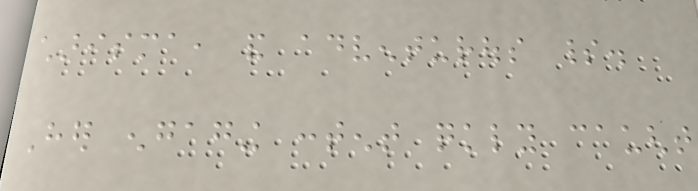charisma, and adventurous spirit.
Her engaging content quickly caught
